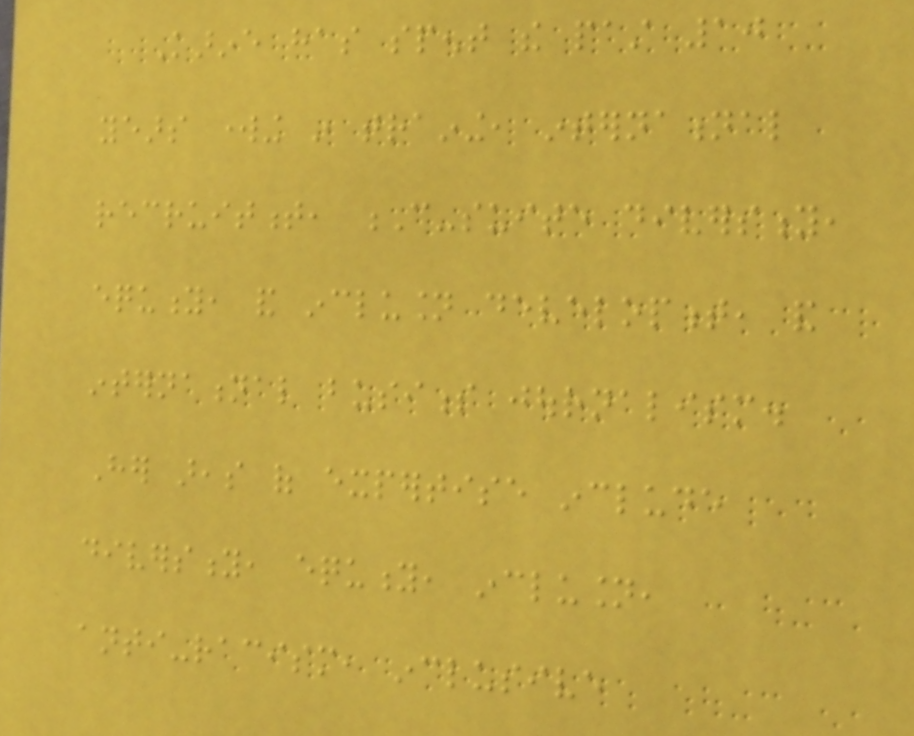Karine has spent the past 10
years working in training, international
recruitment, C-suite diversity,
equity, and inclusion development, and
international business journalism.
Her areas of expertise include
diversity, equity, inclusion,
anti-racism, inclusive
